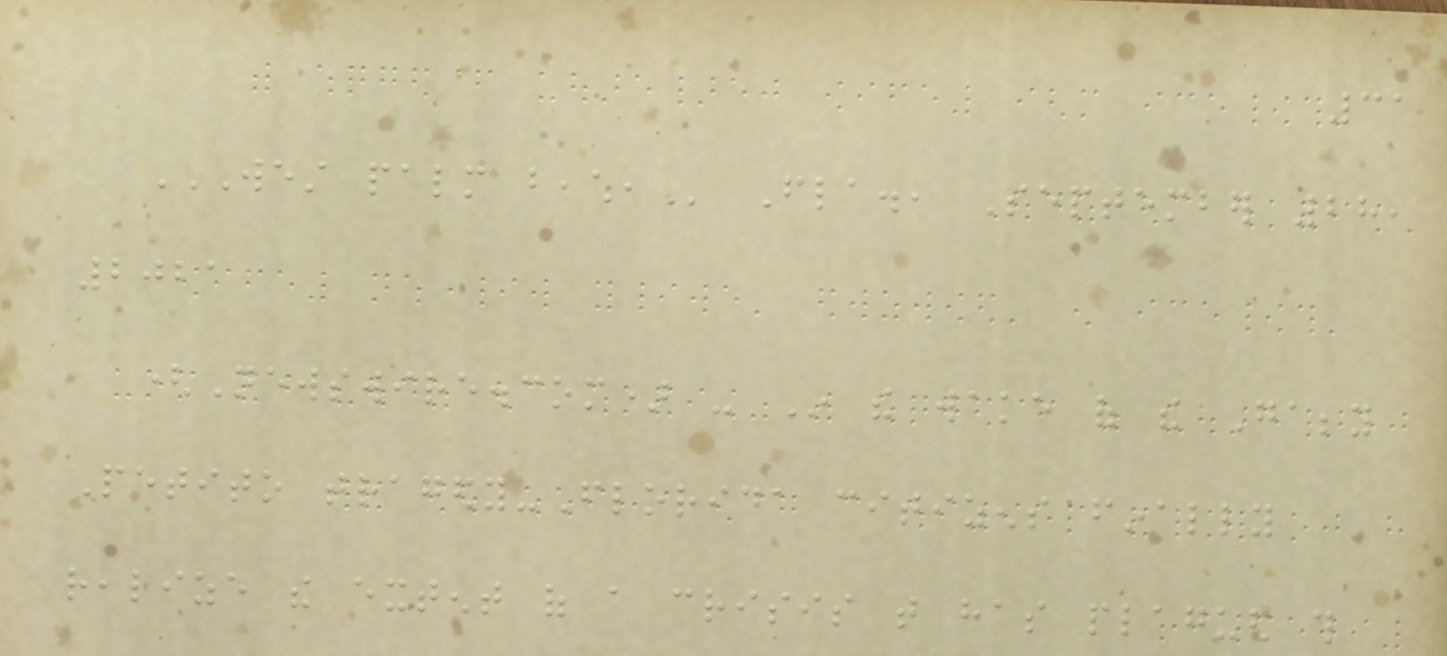31
WEST PALM BEACH, Fla., September 28,
2021
(Newswire.com) - In the wake of the Gabby
Petito tragedy-Florida citizens finally
realize the extent of a crisis that has plagued this
